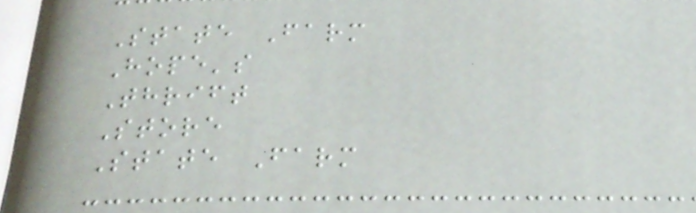State Farm
Hope's
Thrift
Store
State Farm
